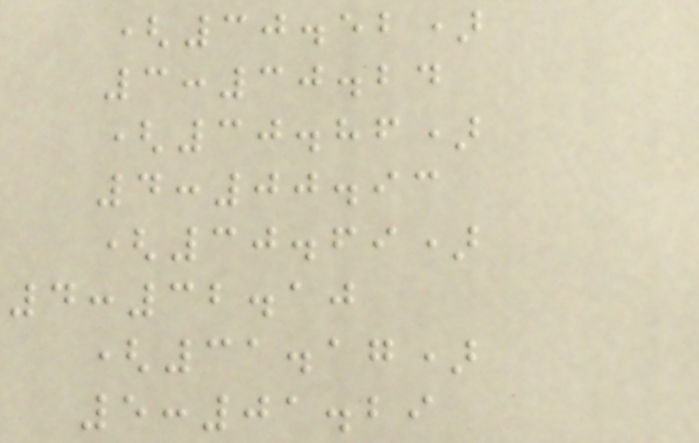(30.52)
3:30.24
(30.86)
4:00.93
(30.69)
4:32.10
(31.17)
5:01.29
